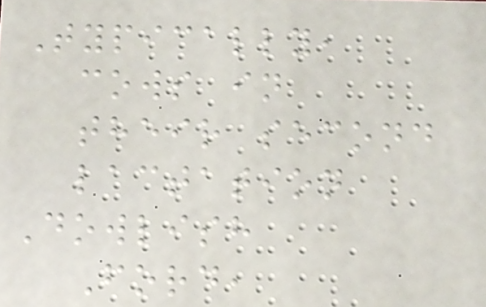Typically,
cows in
their second
lactation
Dowlish
Ford,
